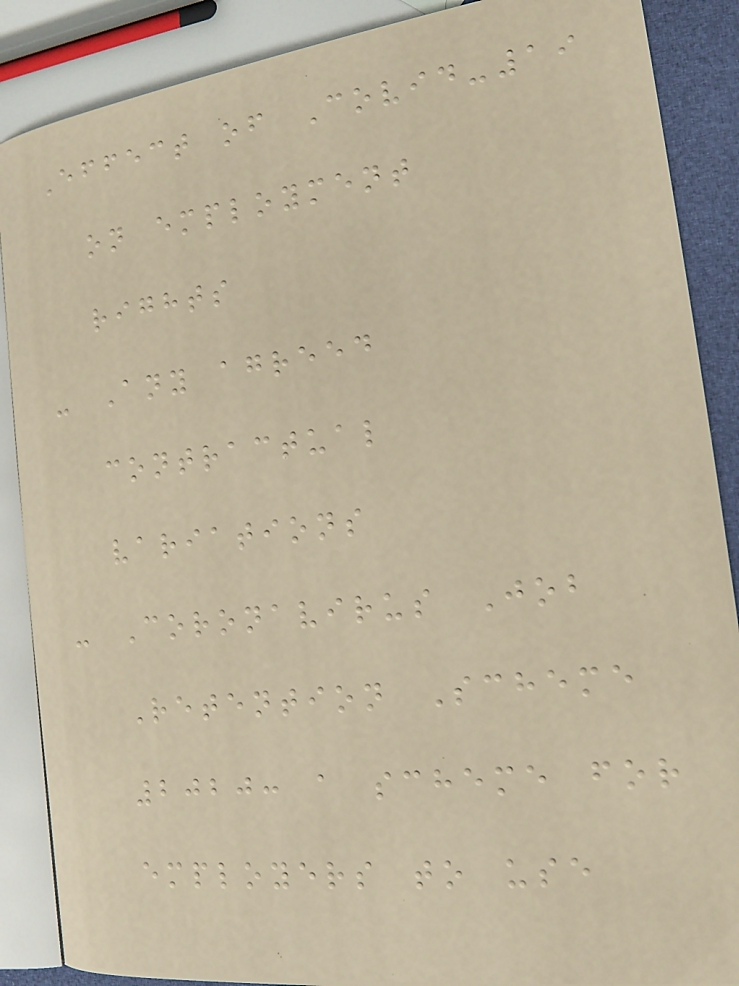Effect of Covid-19
on employment
rights
- Any agreed
contractual
variations
- Coronavirus Job
Retention Scheme
2020: a scheme for
employers to use
